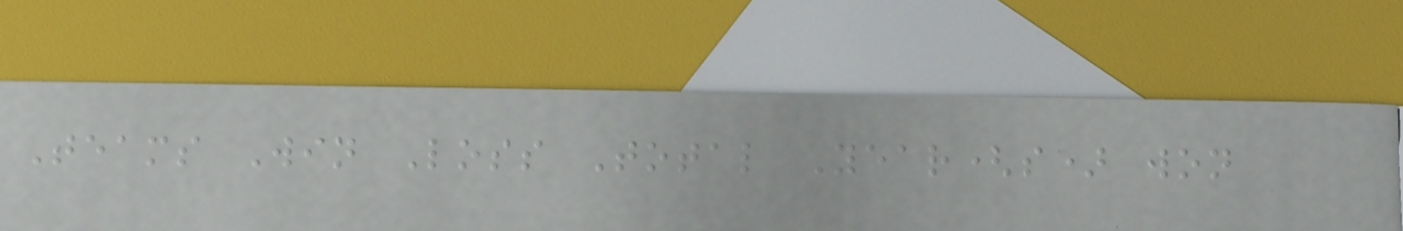Teams Win Loss Total Year(s) won
